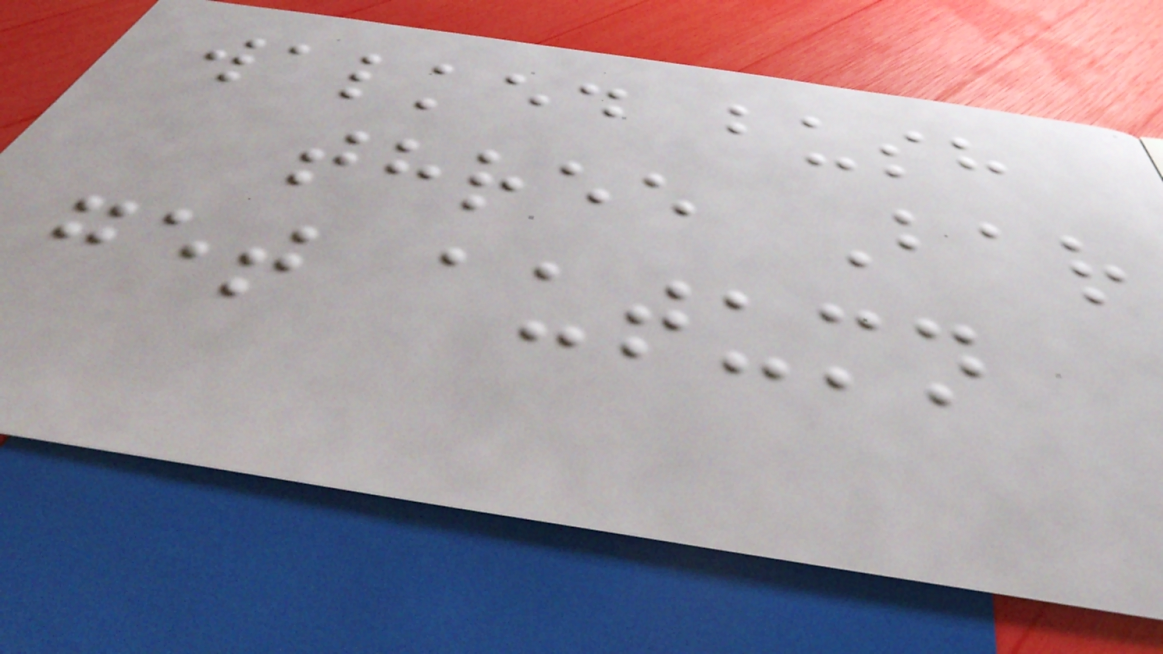walked bush
three Bar
get autumn
